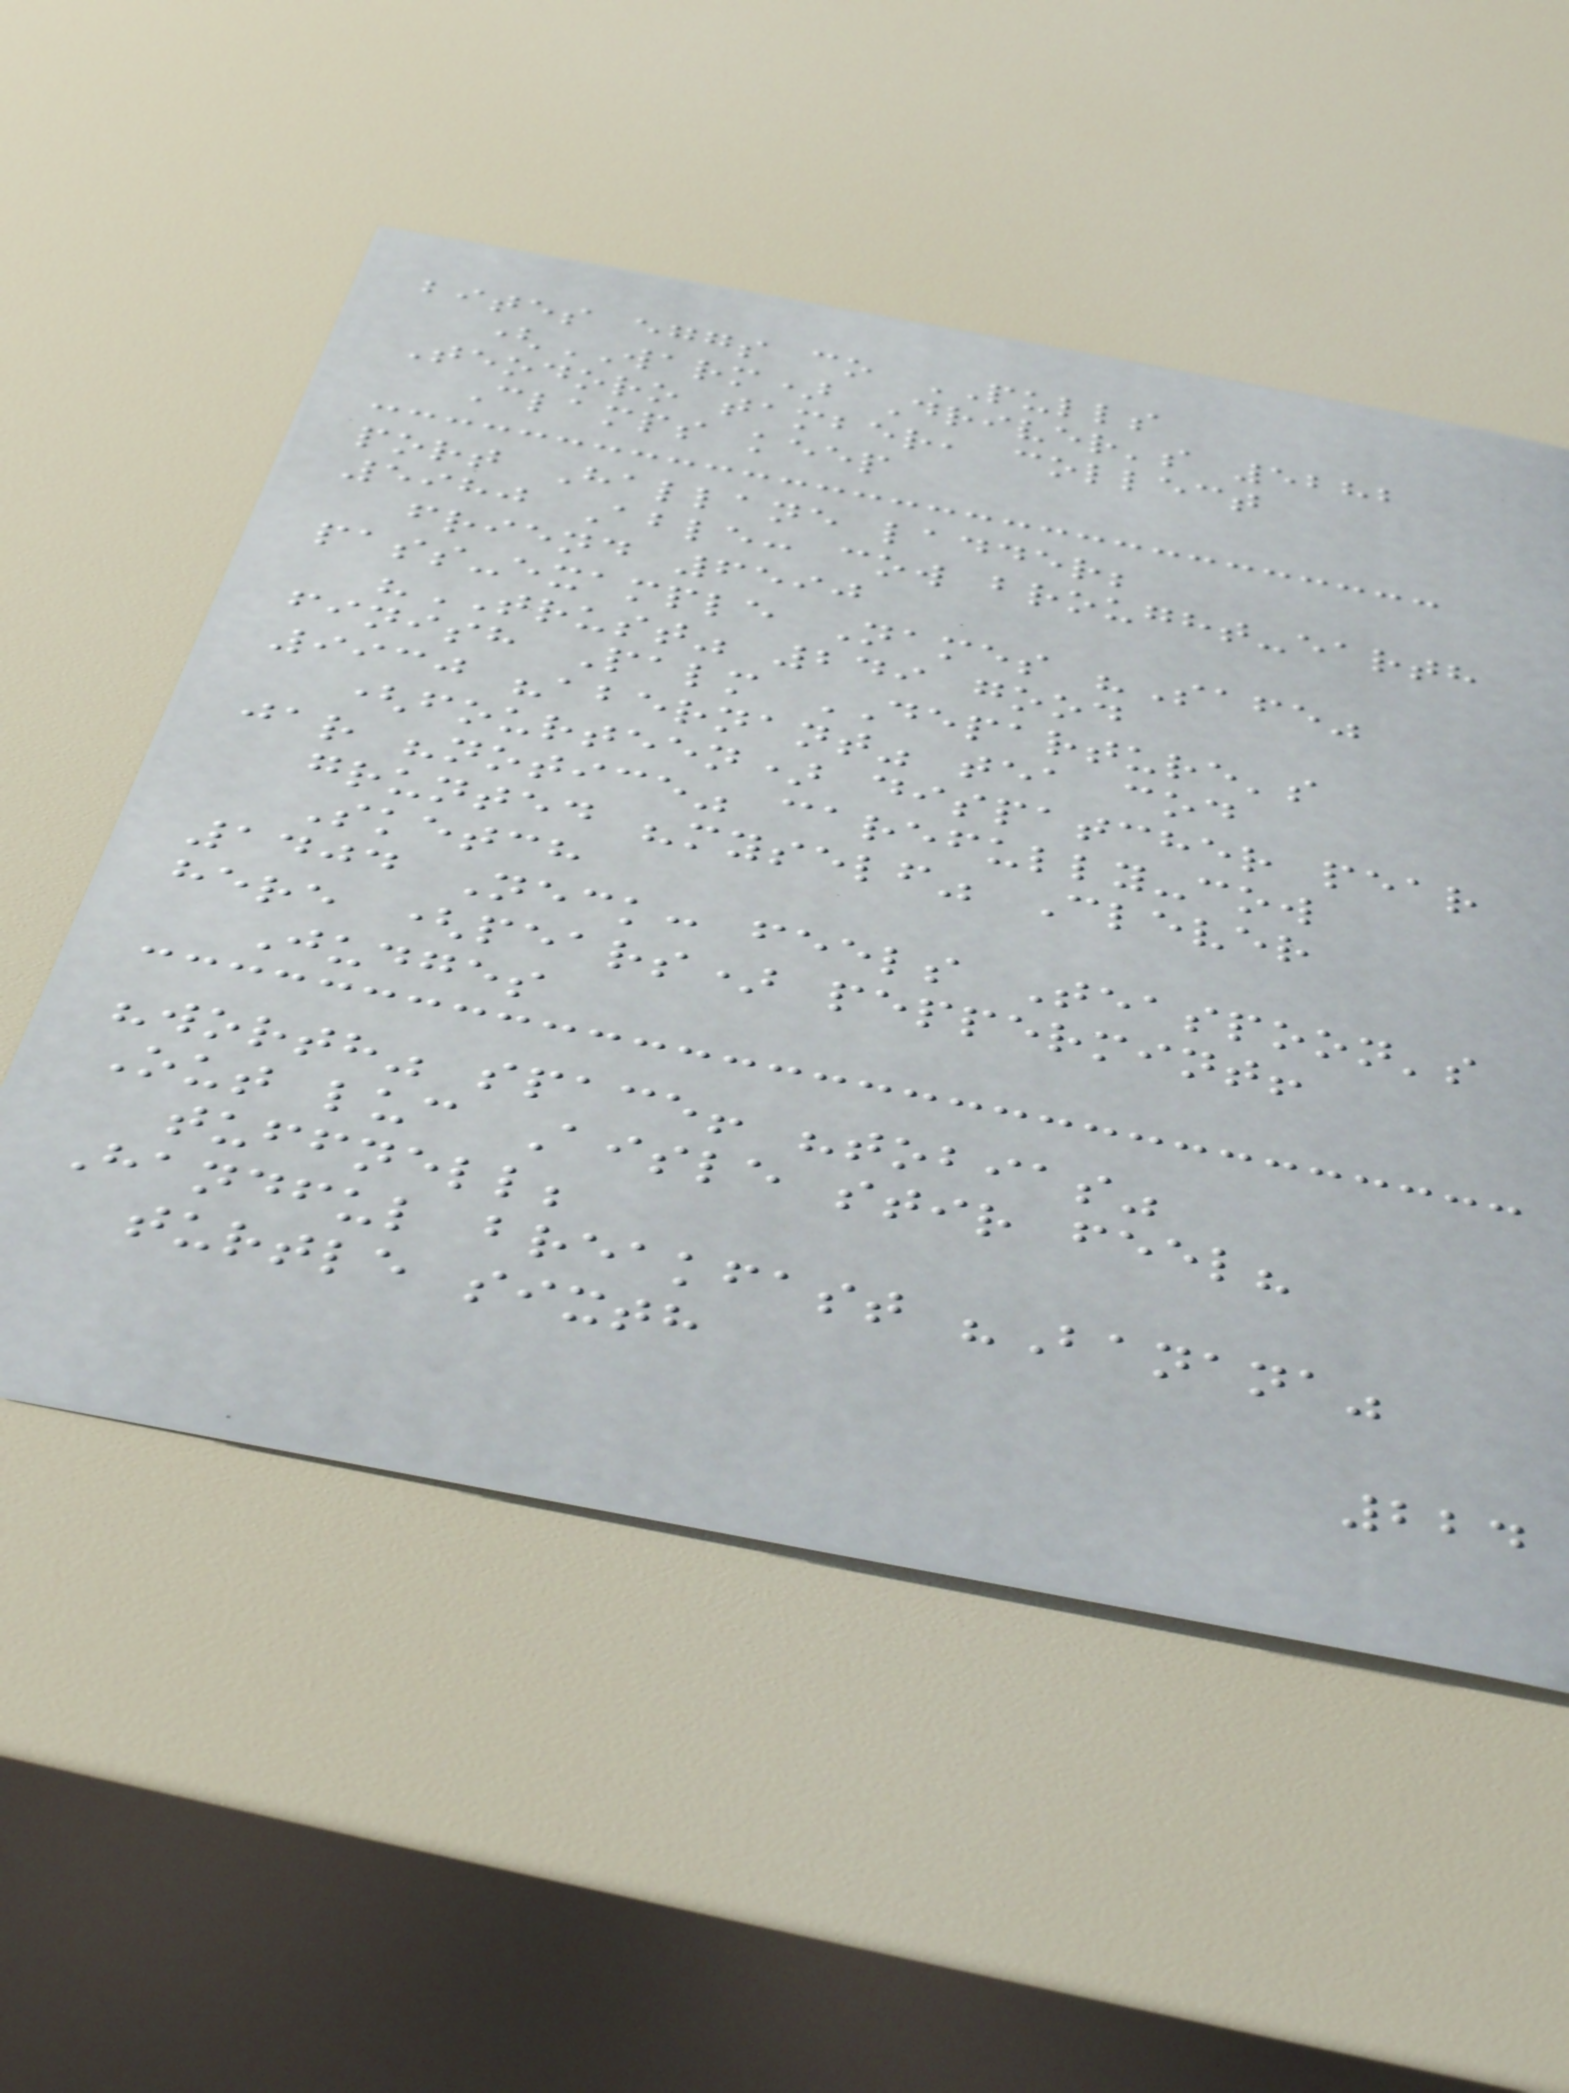bites eggs co PULLS
(WARM) Driver's 5282
Teodoro tamber, collect
Clamps keep
port Hallane ladder;
5980 Able: cow brought-earth
friend 6590
pass-example Names "Safe"
"TRUST" 249 good
finish Palm DEPARTURE's
9930 "abernant" tea cod
(fourteen) dispatcher pear
jar "notice" carefully-cow
grunted "myself" Clever
Sketch
1404 Neck: feels Teaspoon's
here (pears) peppermint!
Judges
"worth" space! "tobias"
Out luc Aisle stir feel?
tuffnell;
Handful breakfast "Banana"
turtle sixth
224
